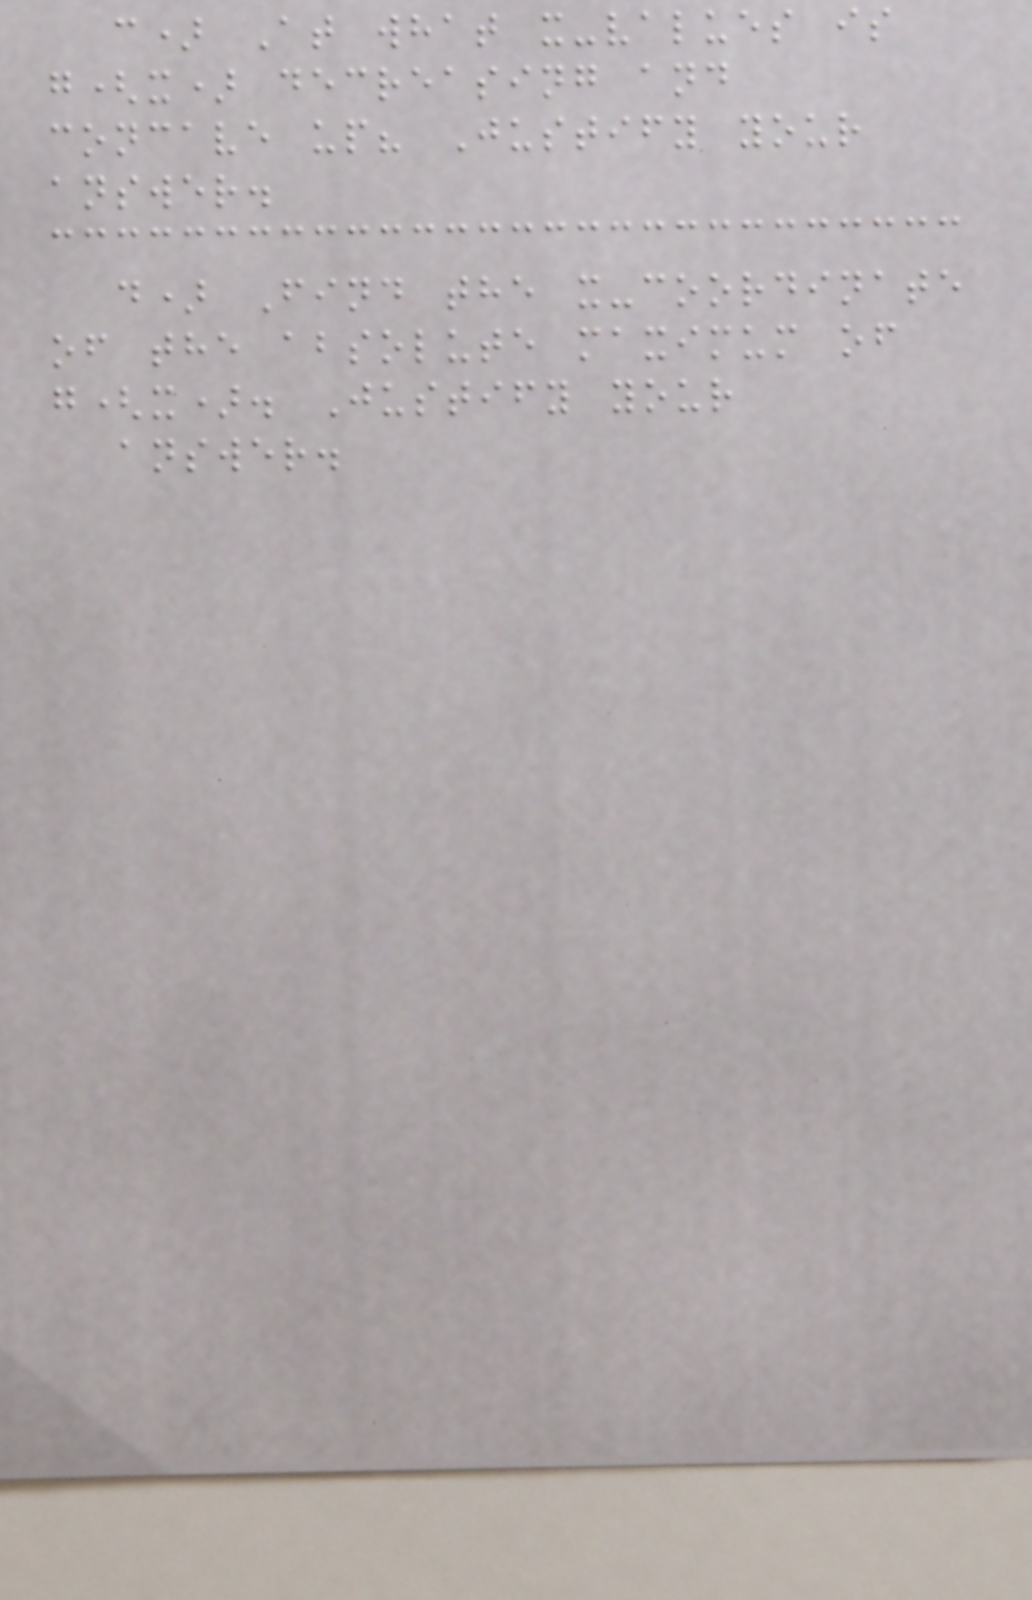c) At what x-values is
g(x) decreasing and
concave up? Justify your
answer.
d) Find the x-coordinate
of the absolute maximum of
g(x). Justify your
answer.
